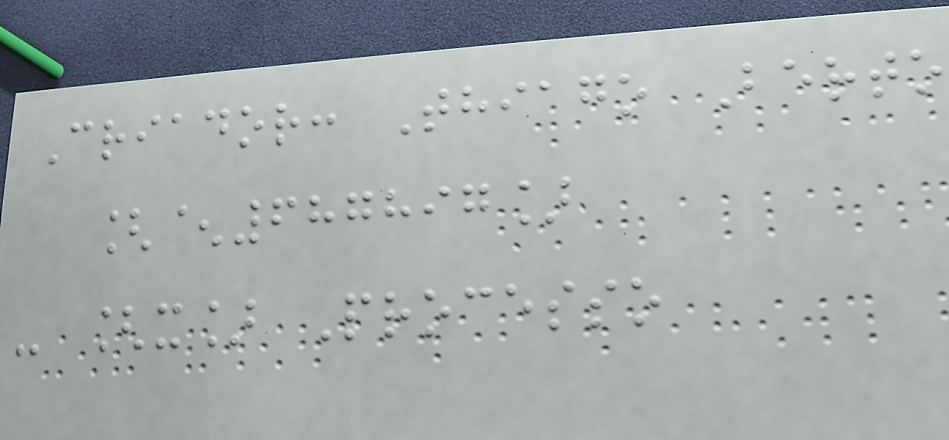Criador: Thiago Berto
[^687897]
- [x] Processo
